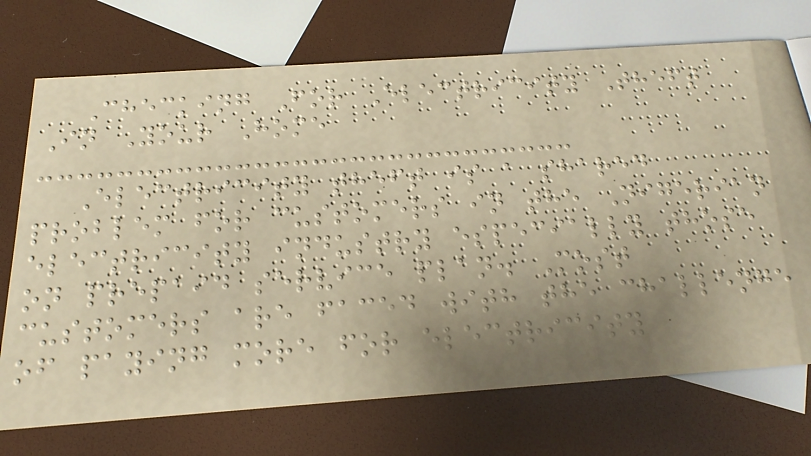Checking For Electricity Theft
In Your Home
Electricity theft is a shared
problem for customers in the Nigerian
electricity industry especially those
on prepaid service plan. Most
customers are faced with the challenge
of paying more for electricity
